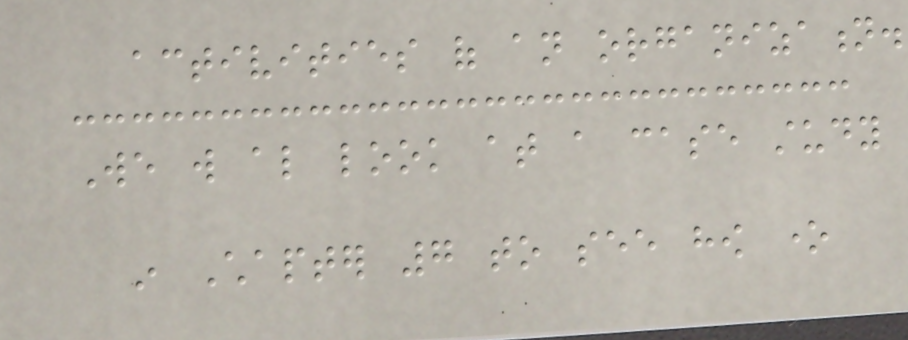activities of an organization.
We will also look at a case study
in Chapter 7 to see how one
